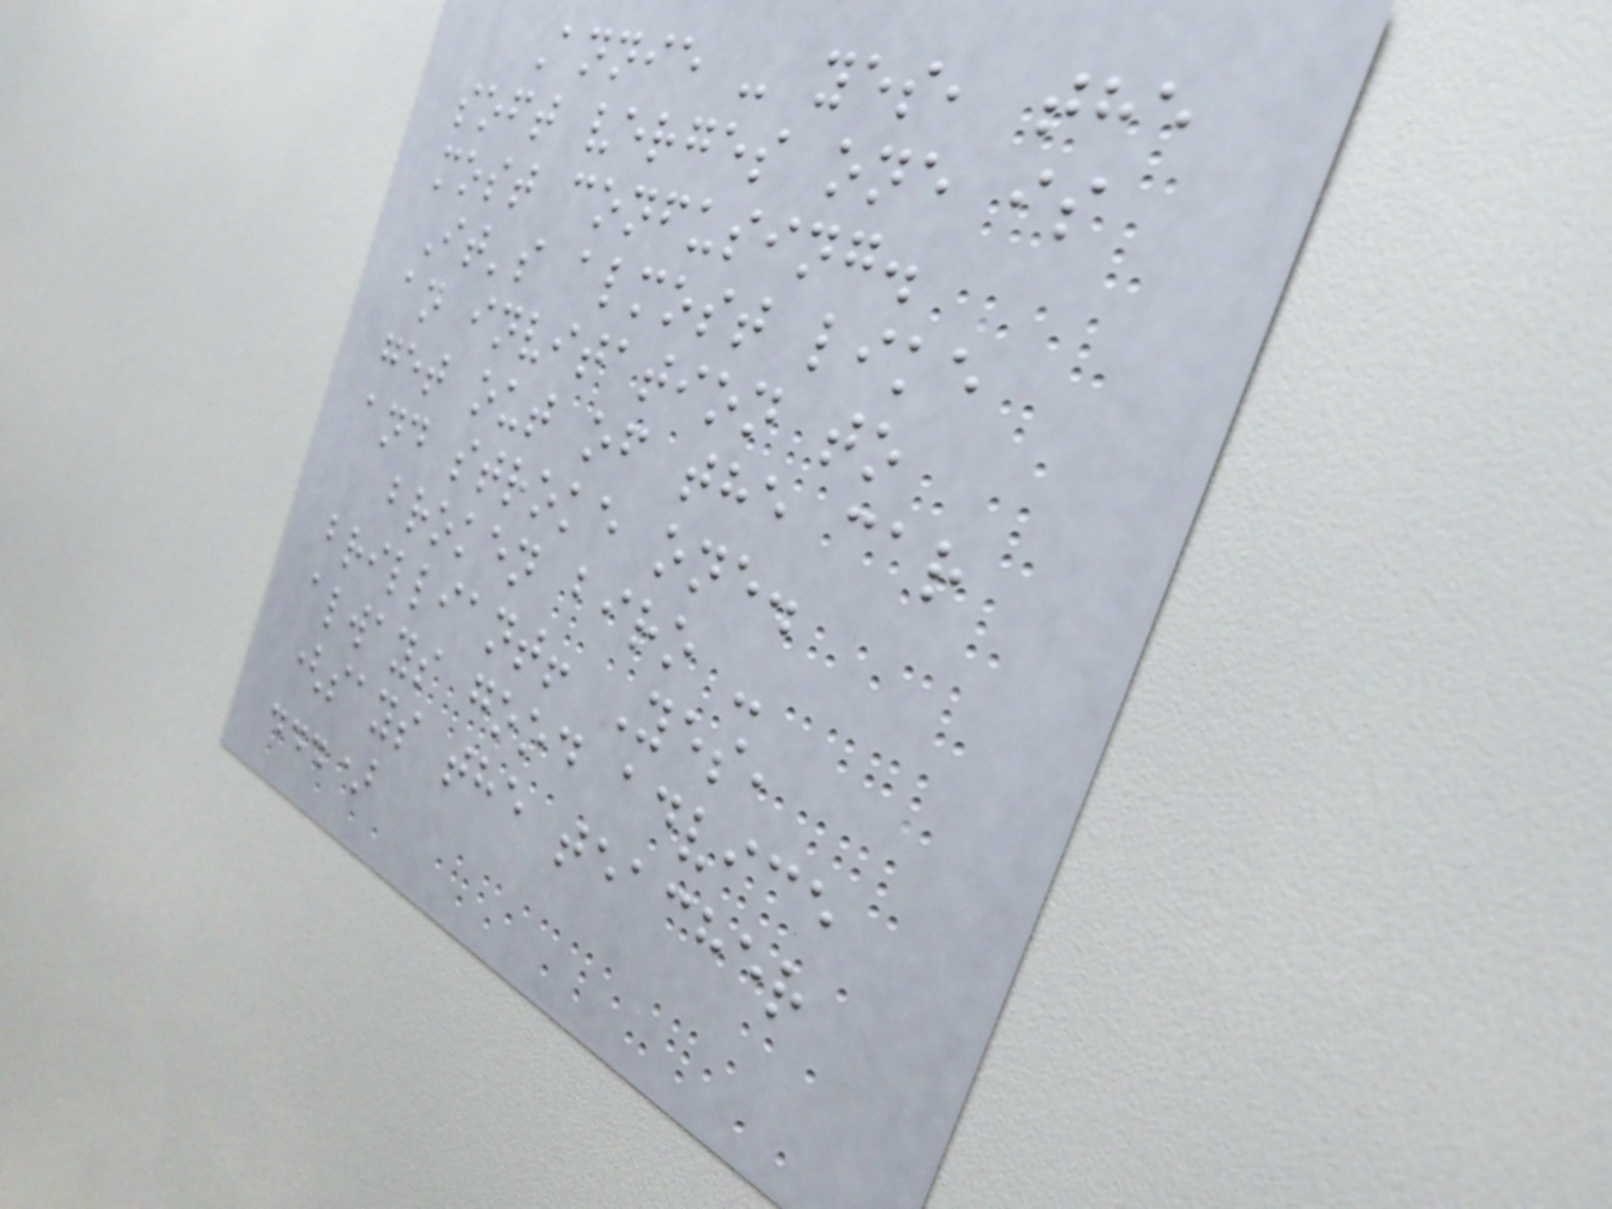Annie - yes, the
soft verges one is
most confusing.
It's almost like
an invitation to
get out of the car
and stroke one.
broken biro -
brilliant! Yes,
always good advice
(says the teacher
...)
